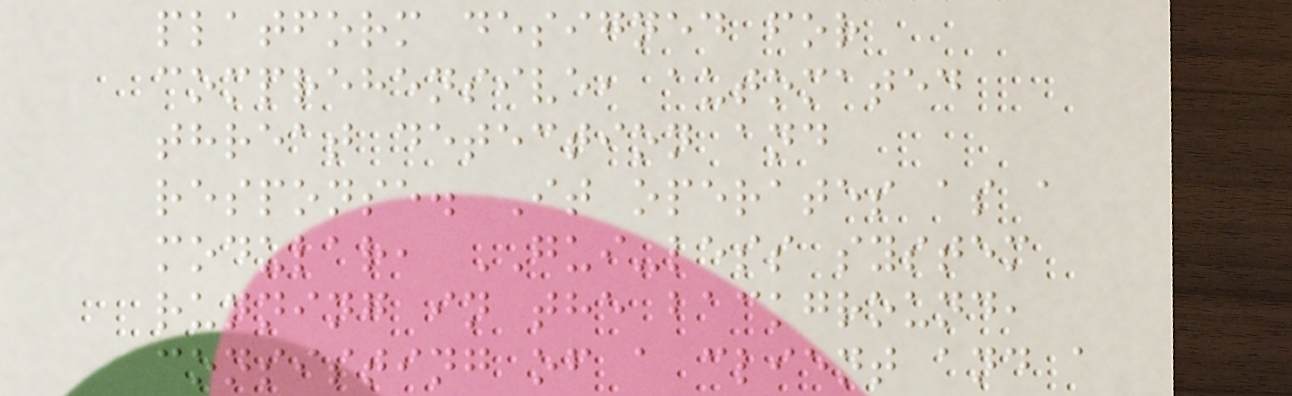platform designed for
comprehensive, automated
threat detection and
response. It operates as a
modular, GUI-less system
running in the background,
consisting of a client and a
